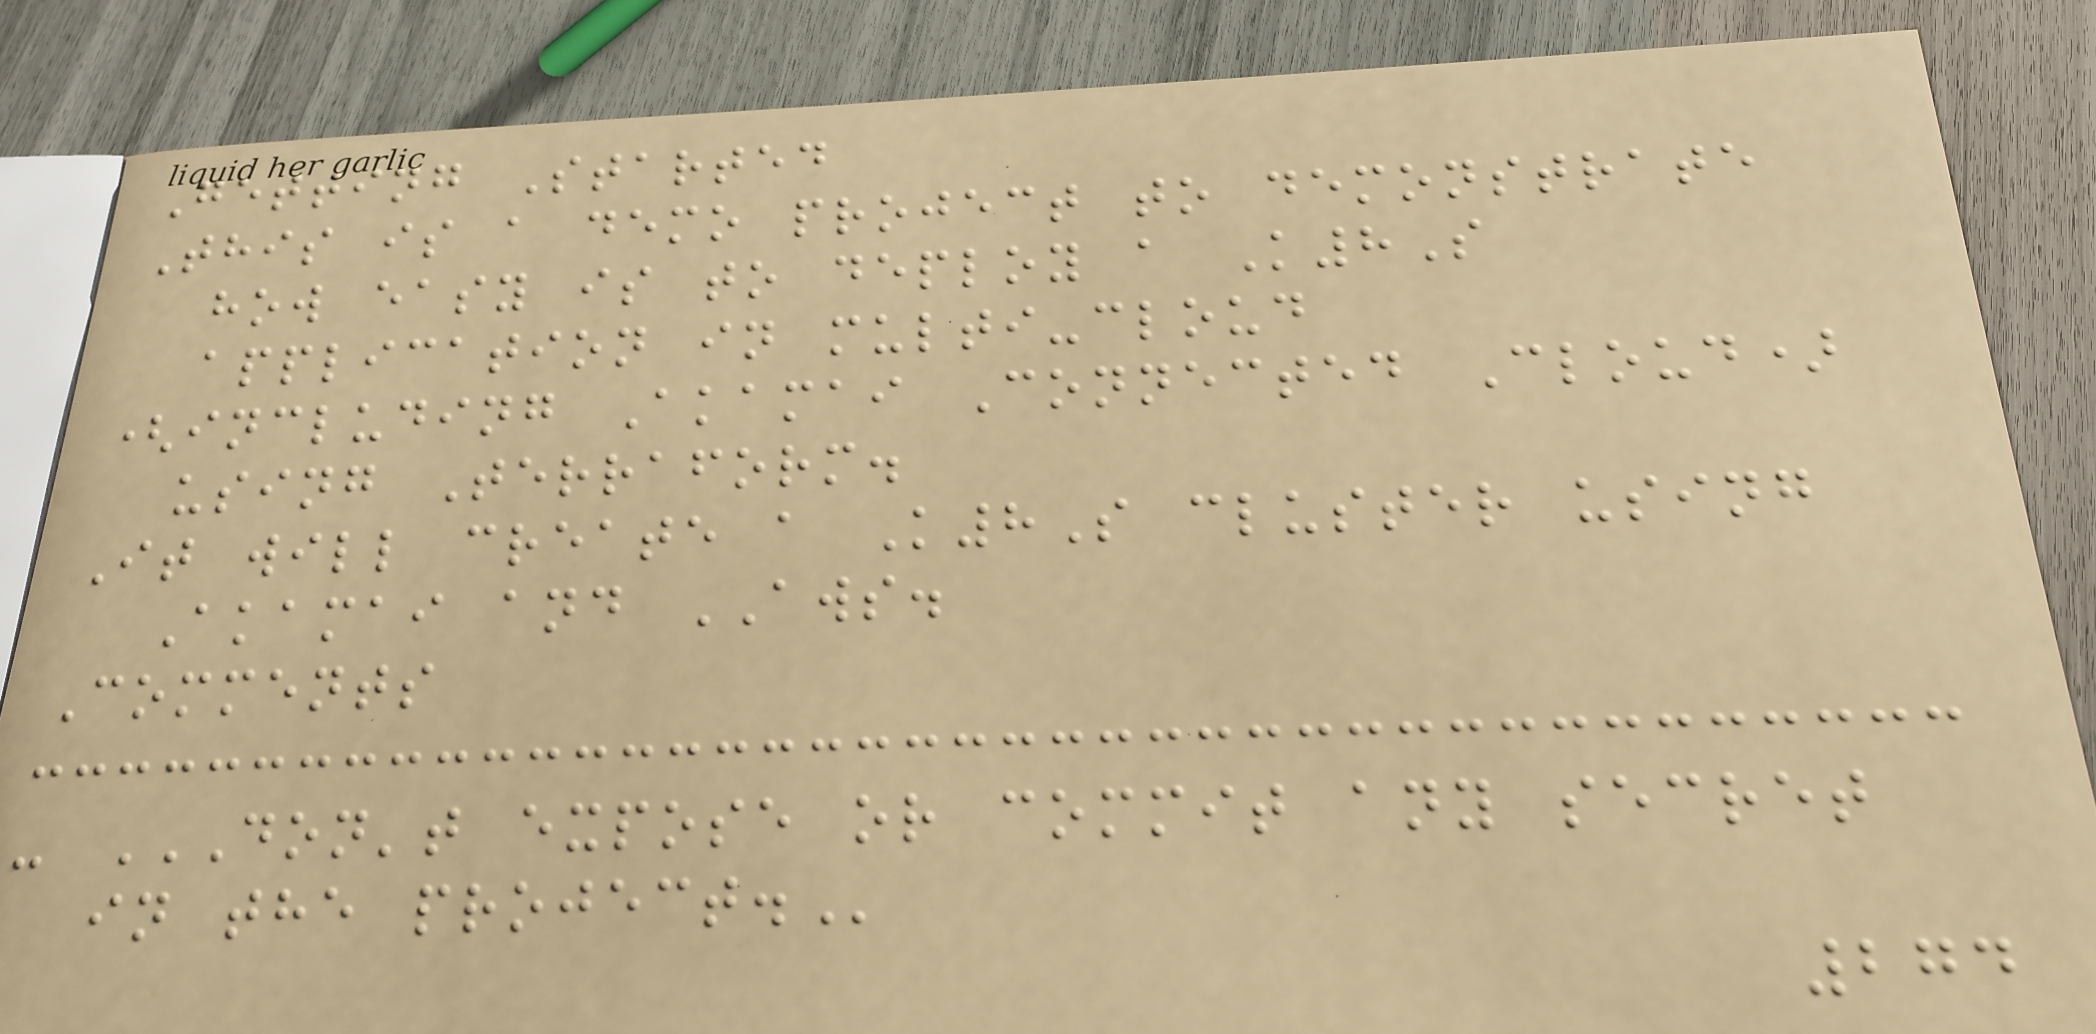Getting Started
This is a demo project to demonstrate
how easy is to deploy a K8S
application in multi-cloud
(including Akamai Connected Cloud)
using Terraform.
It will create a K8S cluster using
Akamai and AWS.
Comments
- DON'T EXPOSE OR COMMIT ANY SECRET
IN THE PROJECT.
274
